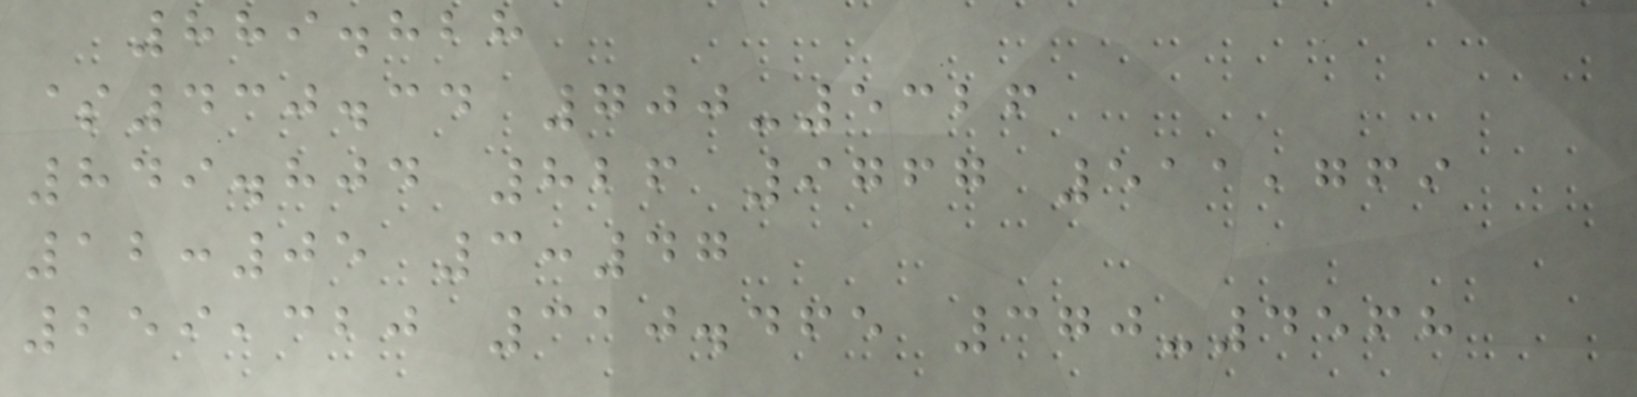889.828
$430.34 700-5326
849.804 826 9767 511,769
12:05 3:47
259,320 310.465 370-4568
